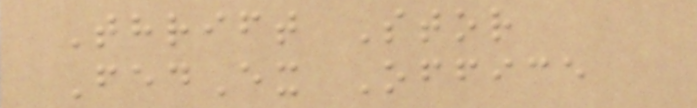Thrift Stor
FedEx Office
